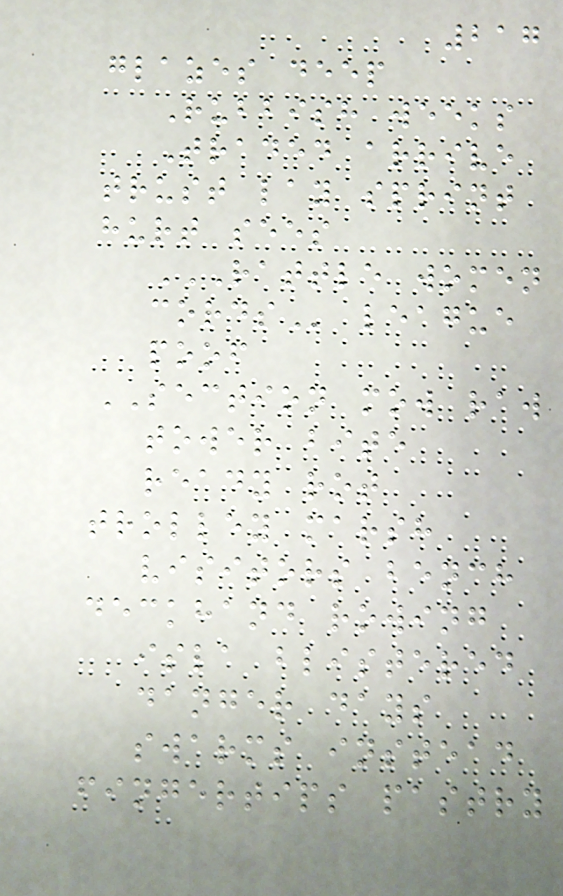217
glazes deep
Rubbish weeks
Traded arrive
trust lay sprint
hurt sees
RATTLE WOMEN
CORDS league
poof
SECTION mow raw
tower bite
ready rot
trolley marsh
visitors bench
deckhand rowing
isla blistered
danger days
swarms instead
fingertips pastry
